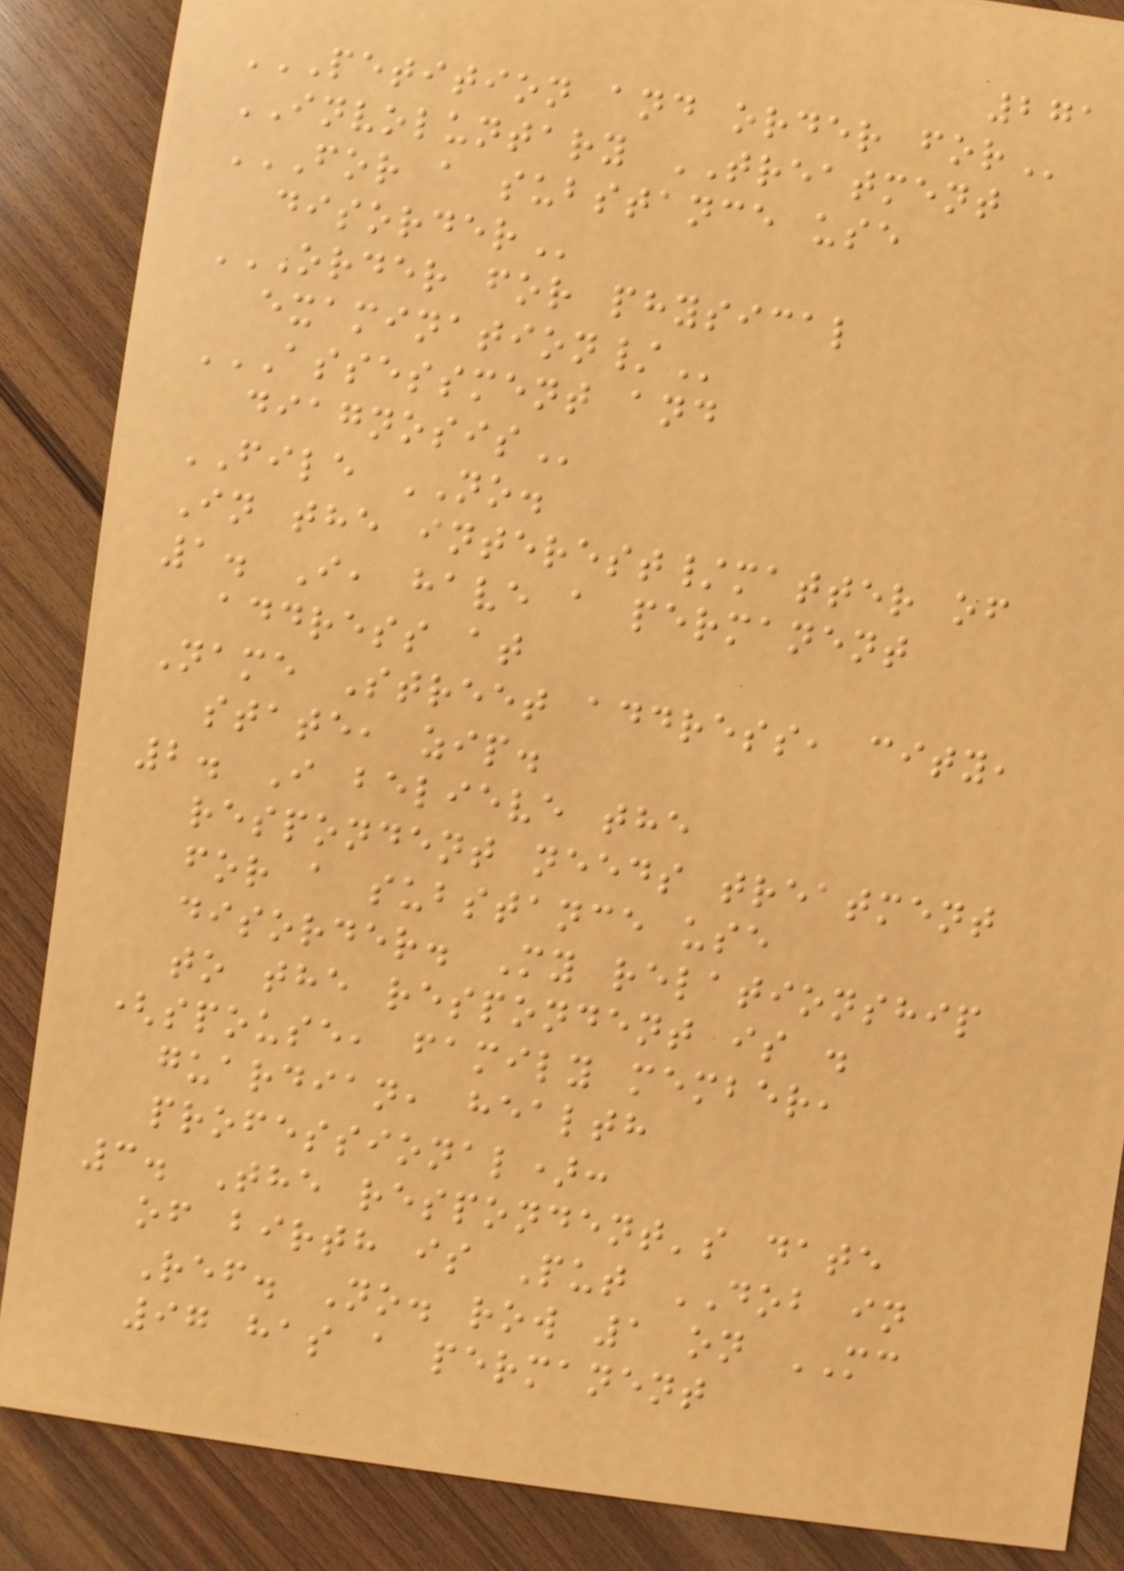271
PETITION AND ORDER FOR
INVOLUNTARY TREATMENT
FOR A SUBSTANCE USE
DISORDER
ORDER FOR PHYSICAL
EXAMINATION/
ASSESSMENT AND
DIAGNOSIS
FILE NO.
In the interest/matter of
1. I, have a permanent
address at
Name Street address, city,
state, zip.
2. I believe the
respondent needs treatment
for a substance use
disorder. My relationship
to the respondent is .
(spouse, family member,
guardian, health
professional):
3. The respondent's date
of birth is Put DOB in
Ref. No. row 1 on MC
97 has a permanent
